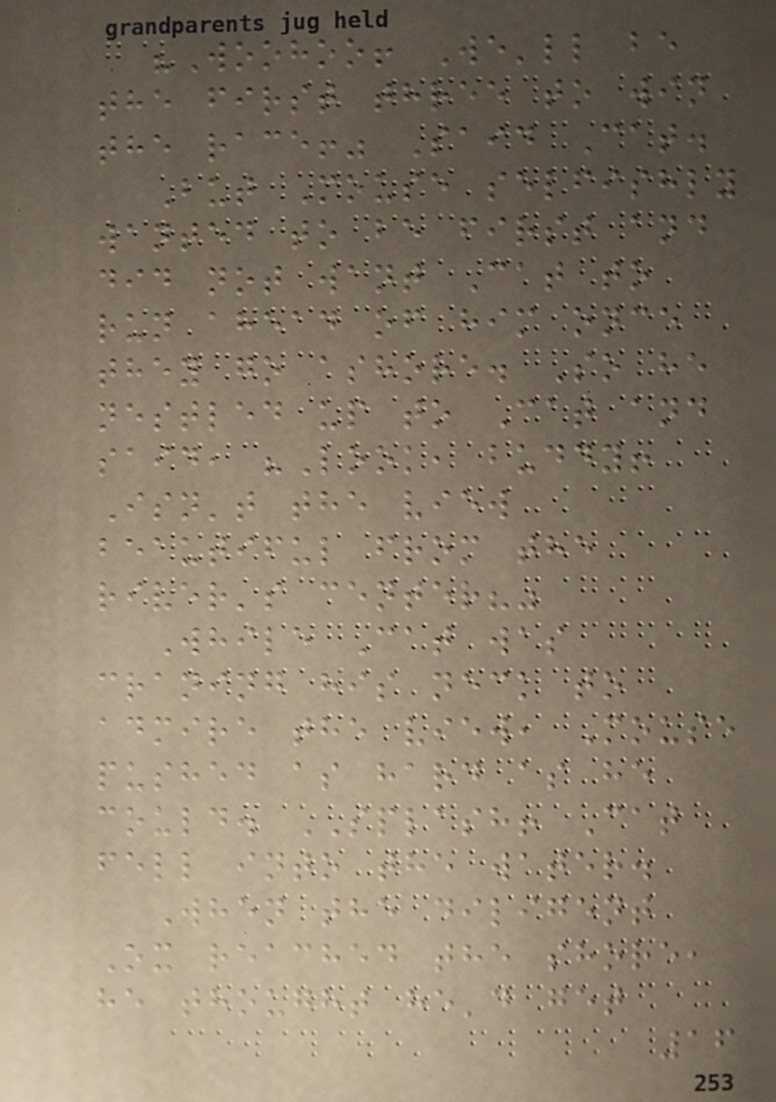"Woohoo! We'll be
the first three to win
the race!" Said Cat.
But Mouse selfishly
wanted to be first and
did not want Cat to
run ahead of him once
they go ashore. So he
nestled up to Cat and
said, "Look, buddy!
Isn't the view
beautiful from the
river's center?"
While Cat was
craning his neck to
admire the view, Mouse
pushed as hard as he
could. SPLASH! Cat
fell into the water.
When the diligent
Ox reached the shore,
he thought he'd get
16
